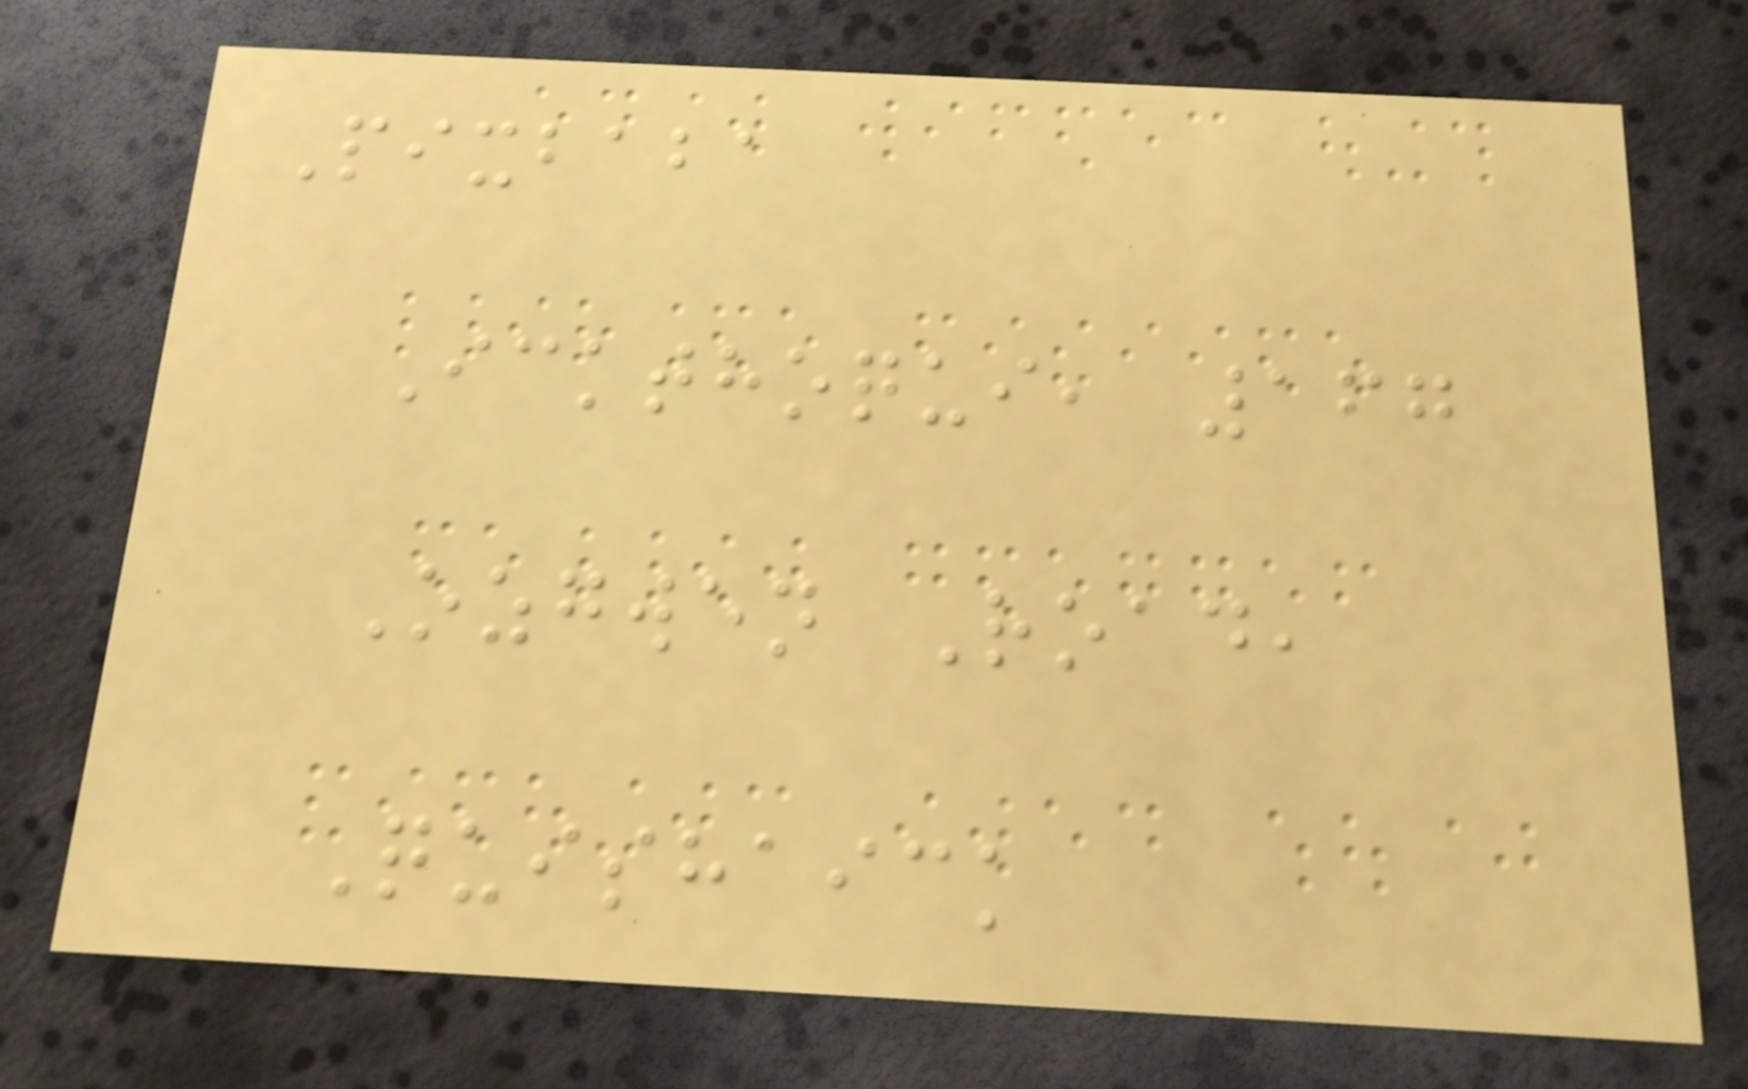Pixbaba
Ickthoqui, 167
Ozgwen Road,
Quishaick
